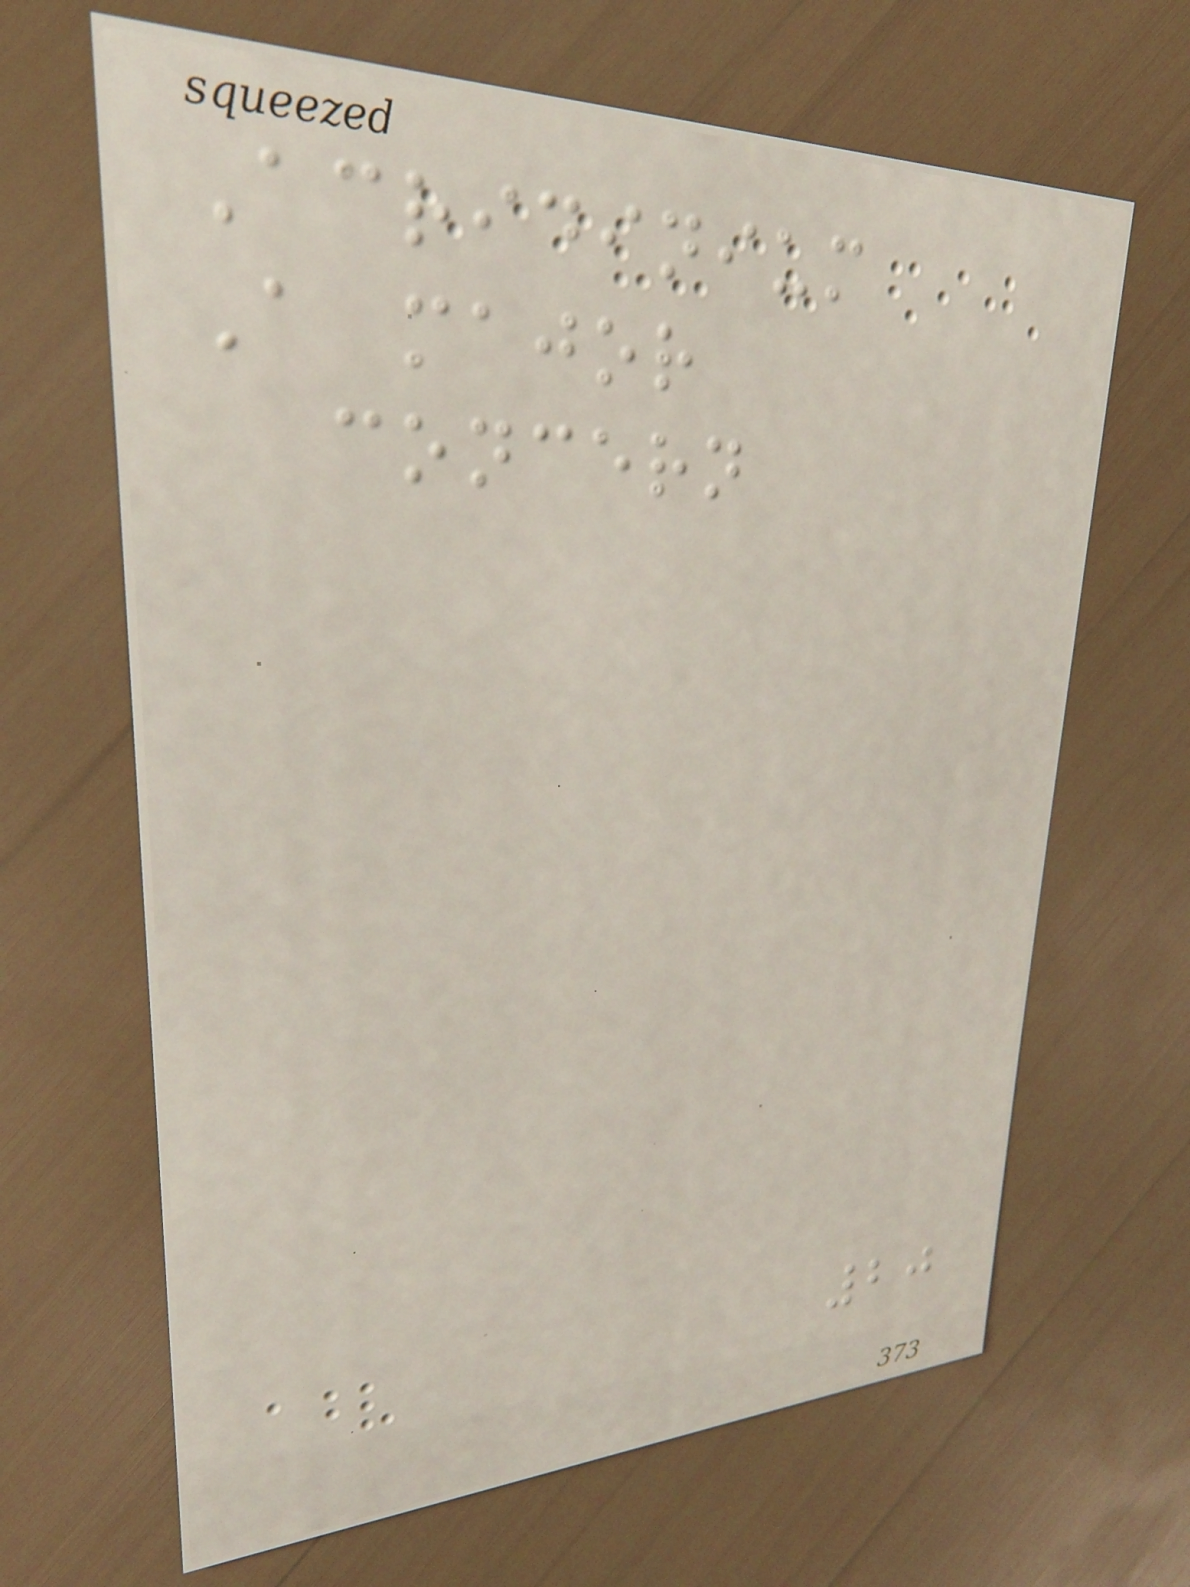Acridinium
A major
concern
20
